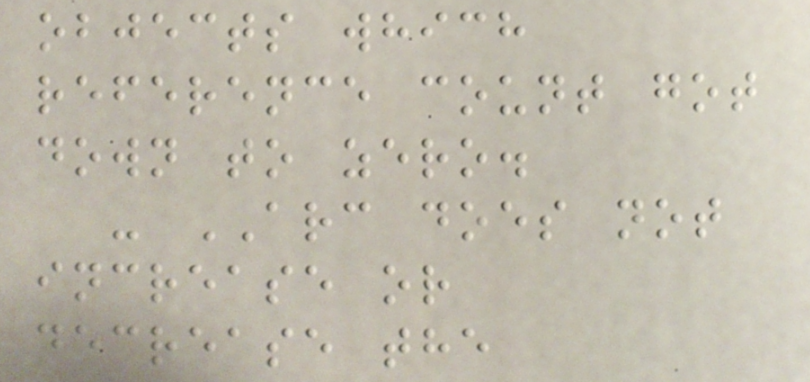objects which
reference count got
down to zero.
- ARC does not
increase or
decrease the
